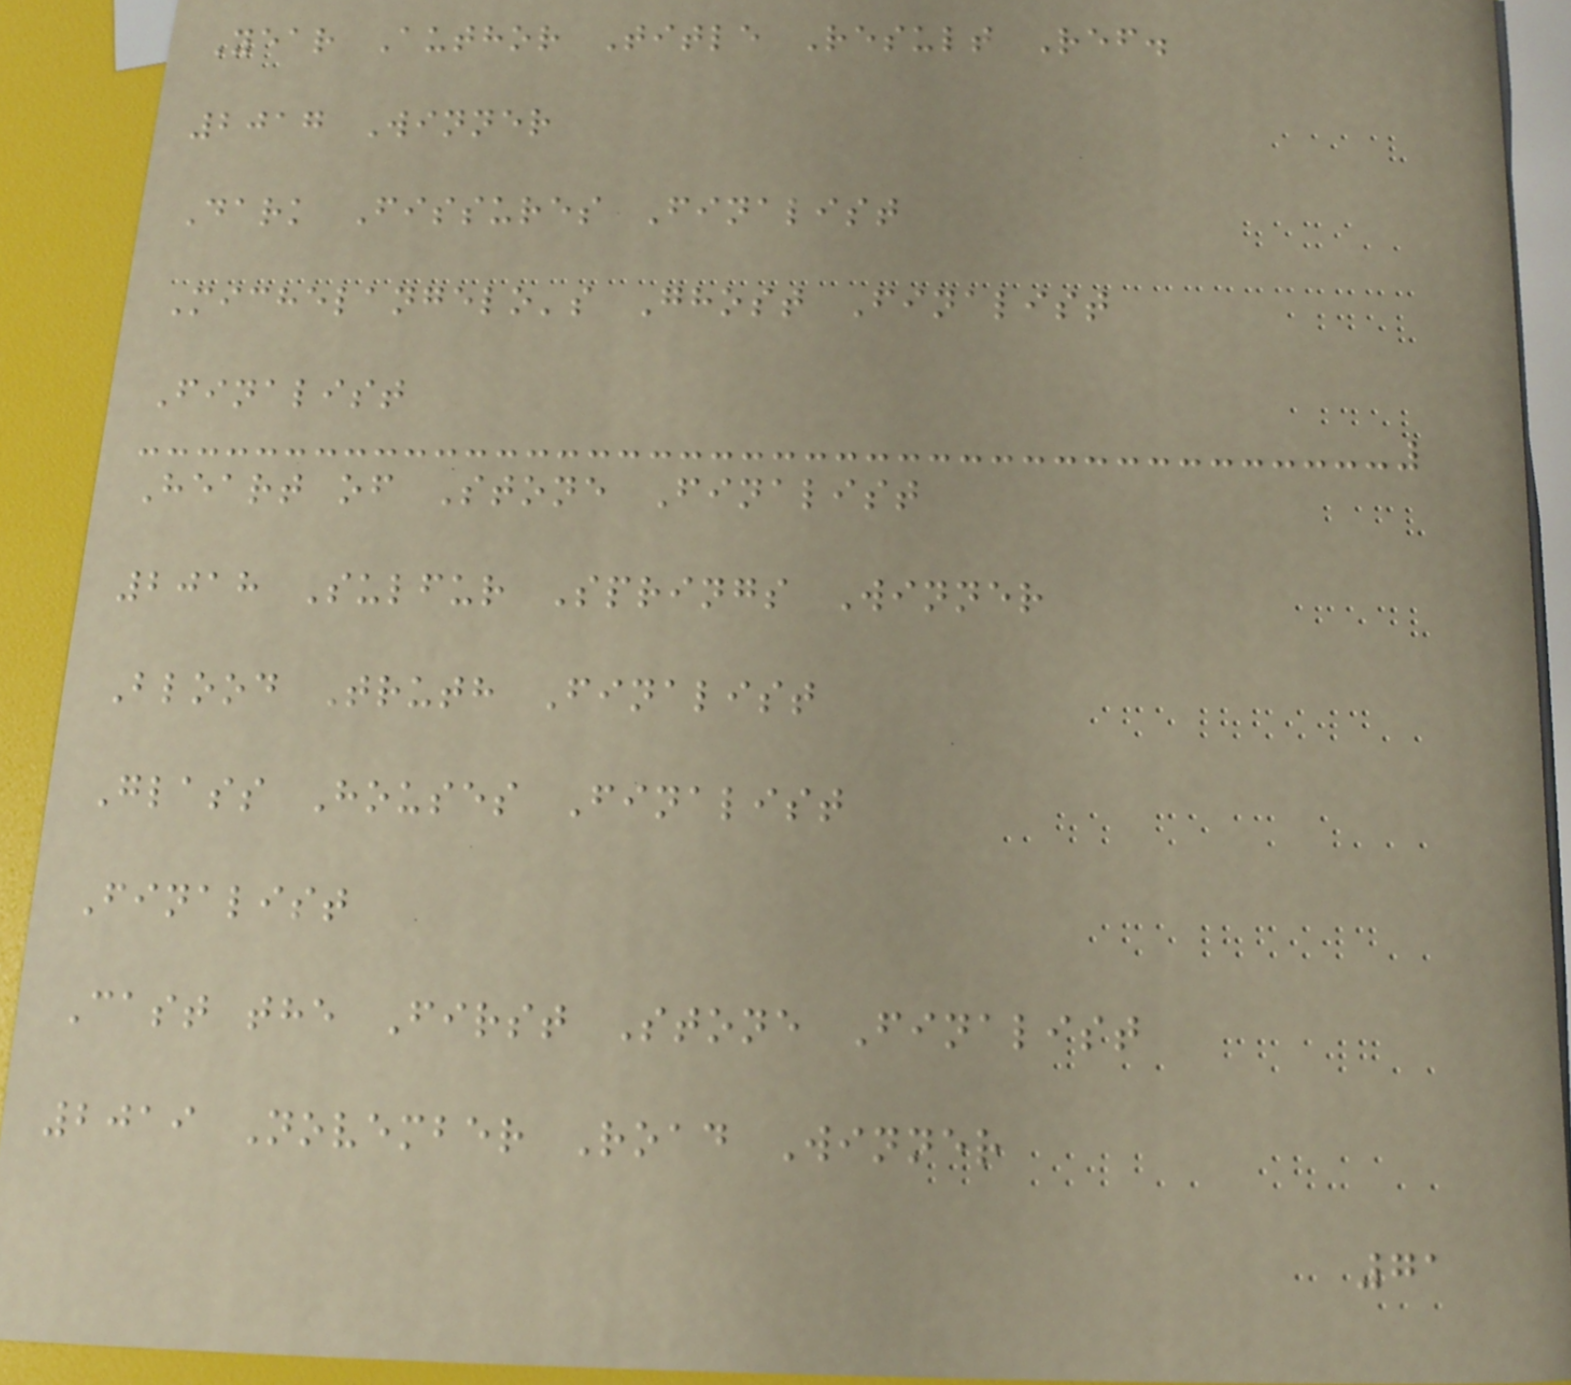Year Author Title Result Ref.
2017 Winner
Dark Fissures Finalist
Michelangelo's Ghost Finalist
Finalist
Heart of Stone Finalist
2018 Sulfur Springs Winner
Blood Truth Finalist
Glass Houses Finalist
Finalist
Cast the First Stone Finalist
2019 November Road Winner
71
